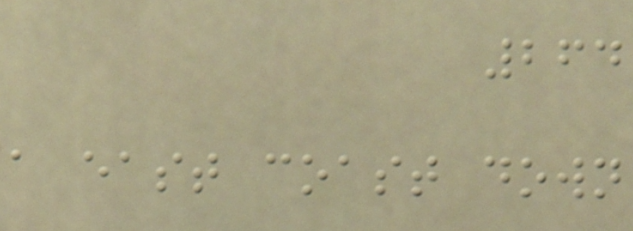264
a east coast down
